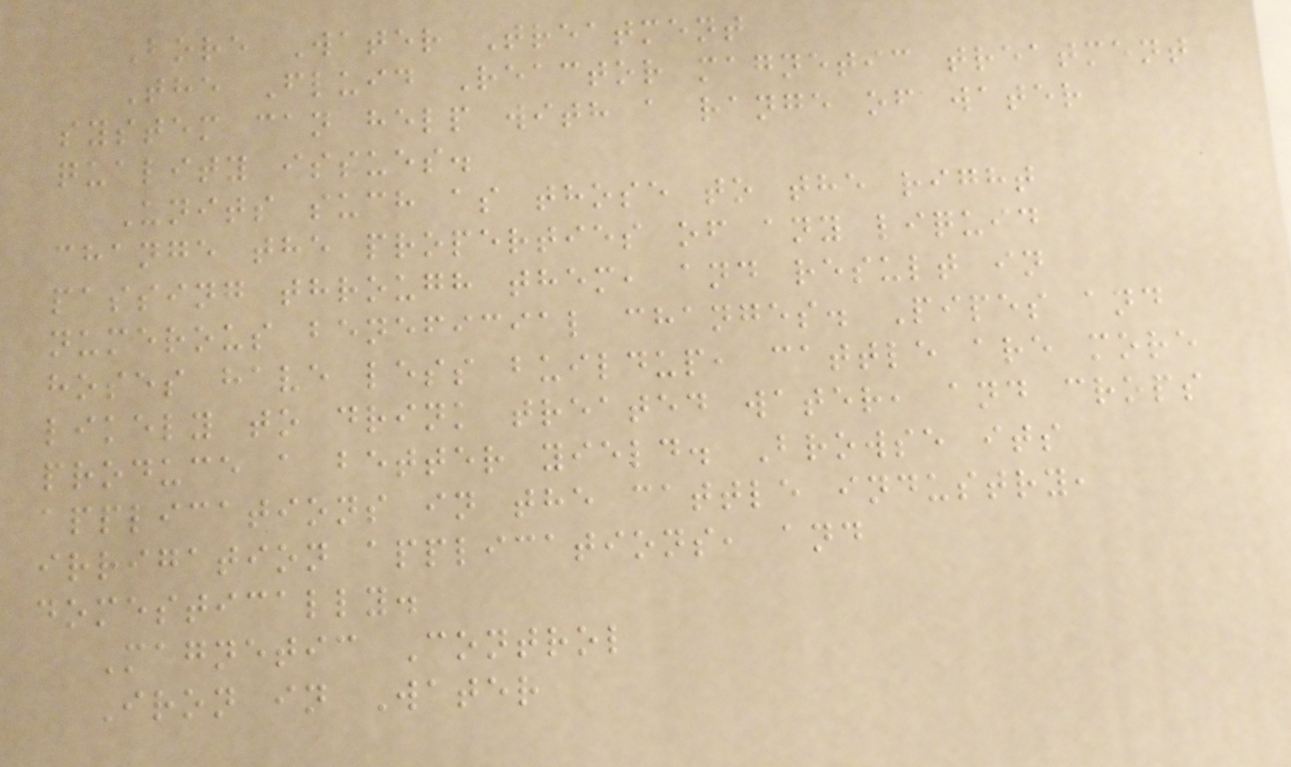Bore Water Treatment
The Fluid Reactor magnetic treatment
system can help with a range of water
quality issues.
Units such as those to the right
change the properties of any liquid
passing through them, and result in
numerous beneficial changes. Pipes and
hoses have less buildup, cattle are more
likely to drink treated water, and crops
produce a better yield. Browse its
applications in the cattle industry,
irrigation applications, and
domestically.
Magnetic Control
Iron in Water
